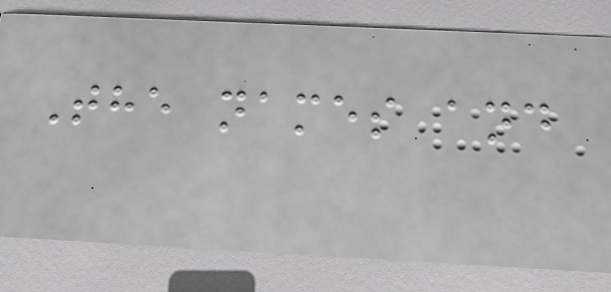The names and
